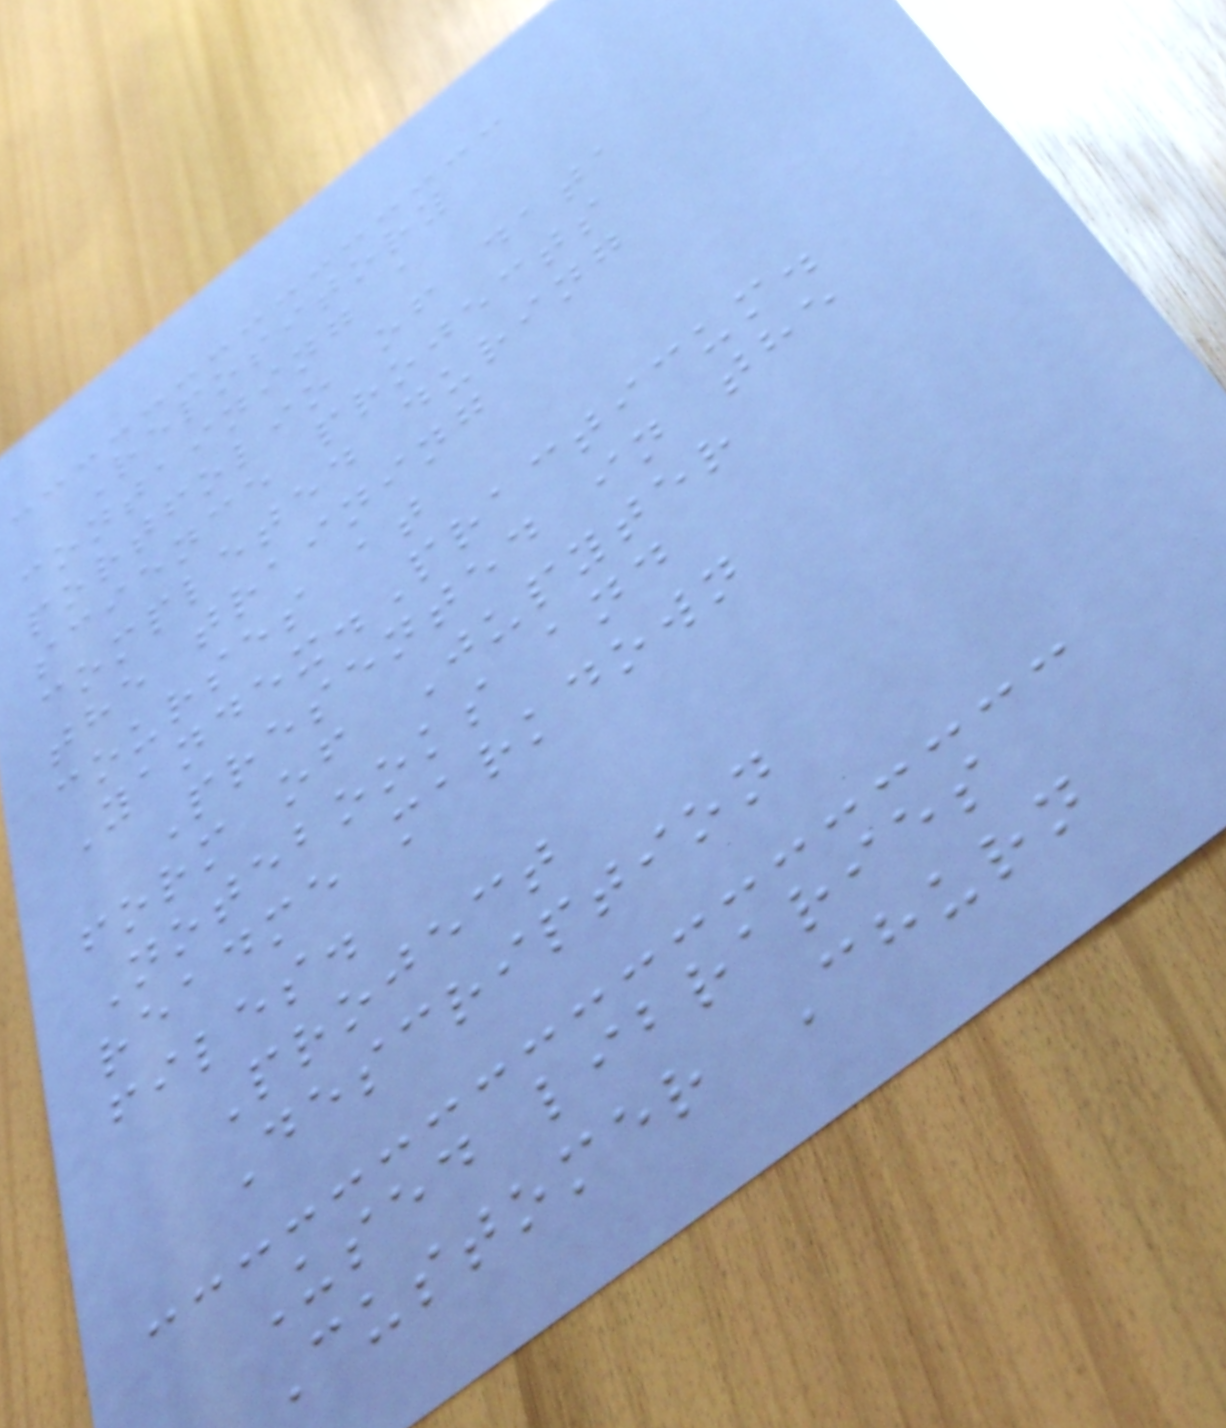Repository
containing a
portfolio of data
science projects
completed during
the training
courses at
Yandex.Practicum.
Presented in the
form of Jupyter
Notebooks and
readme markdown
files.
Project
Description
Used libraries
Customer Churn
